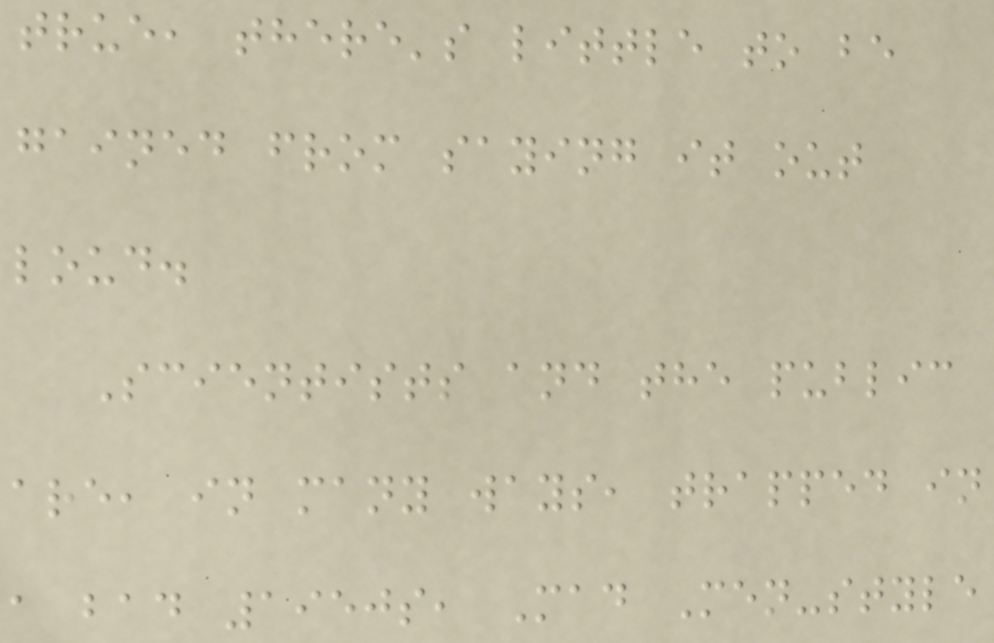true, there's little to be
gained from saying it out
loud.
Scientists and the public
are, in many ways, trapped in
a bad 1950s, Mad Men-style
